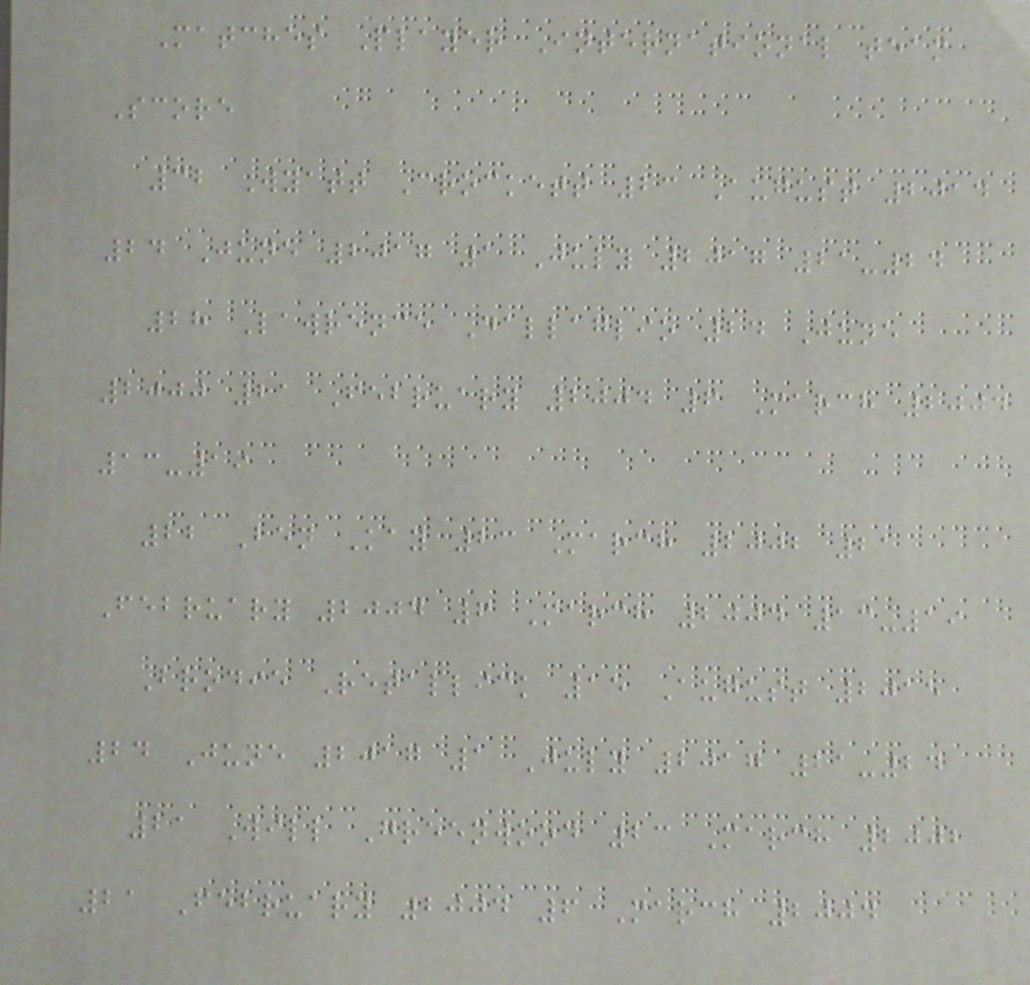Matches Player International team
Score
32 Wyatt Crockett 23 August 2014
24 June 2017 1 July 2017 21-24
28 Lawrence Dallaglio 24 June
2000 21 February 2004 6 March 2004
13-19
22 Ben Kay 23 March 2002 21
February 2004 6 March 2004 13-19
Brodie Retallick 15 August 2015
24 June 2017 1 July 2017 21-24
21 Will Greenwood 23 March 2002
21 February 2004 6 March 2004
